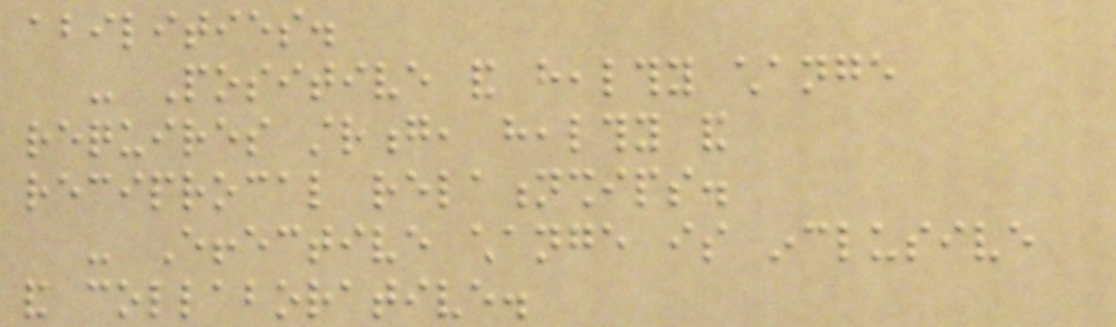abilities.
- Positive and healthy change
requires strong, healthy and
reciprocal relationships.
- Effective change is inclusive
and collaborative.
